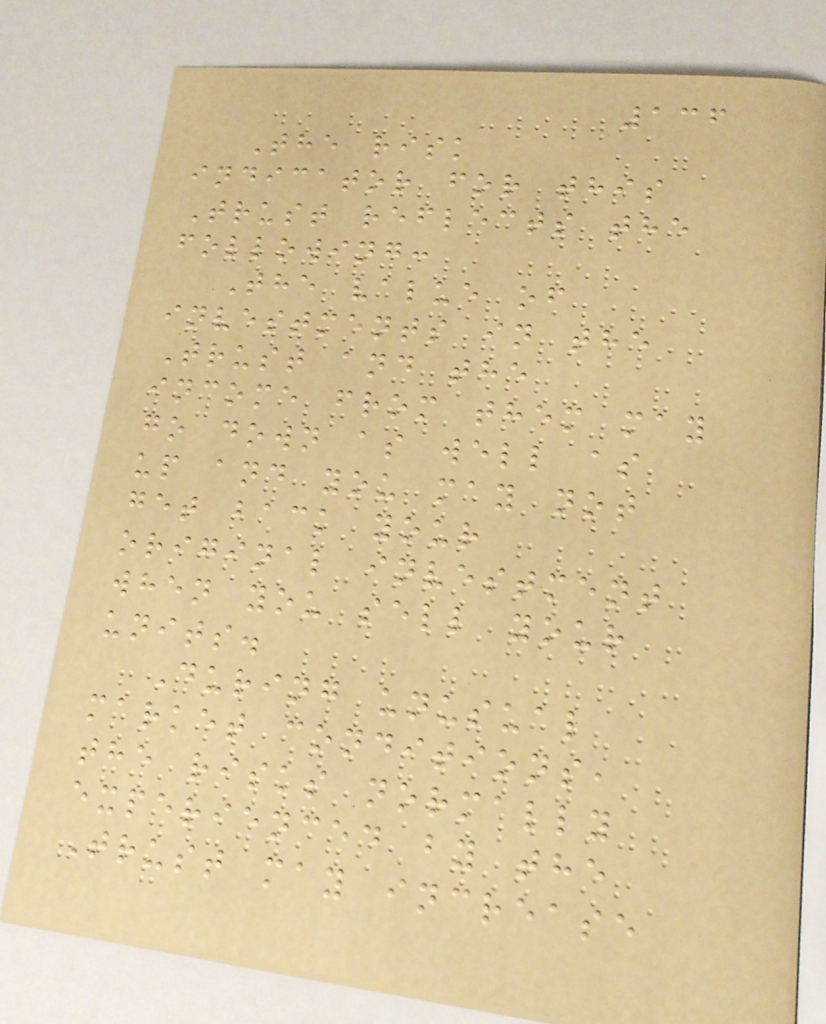136
The risk
indicator for this
Trust reflects the
following:
The value of
investments in the
Trust and the
income from them may
go down as well as
up and you may not
get back your
original investment
when you sell your
units.
During unusual
market conditions,
the risks normally
experienced by the
Trust may increase
